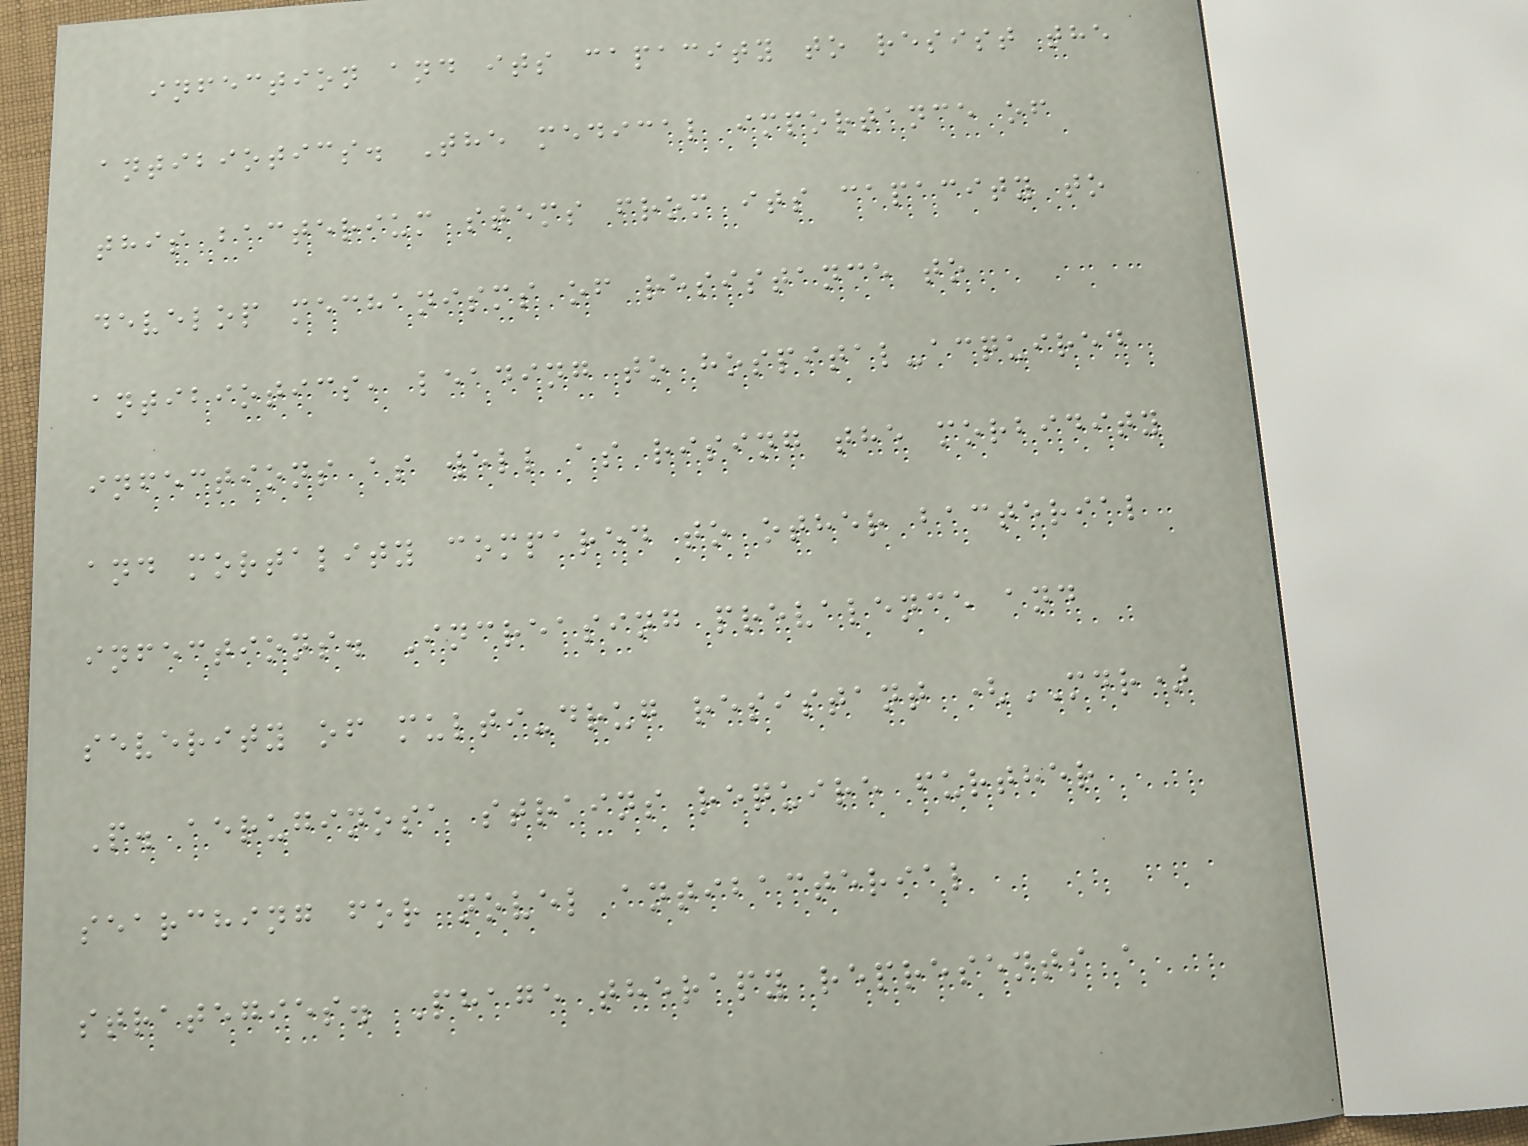infection and its capacity to resist the
antibiotics. The medical importance of
this bacterium stems from its capacity to
develop mechanisms of resistance to
antibiotics, leading to hospital-acquired
infections as well as rising the morbidity
and mortality compared to other bacterial
infections. Increasing prevalence and
severity of multi-drug resistant (MDR)
P. aeruginosa strains require further
searching for novel antibacterial
strategies. Phage therapy represents a
